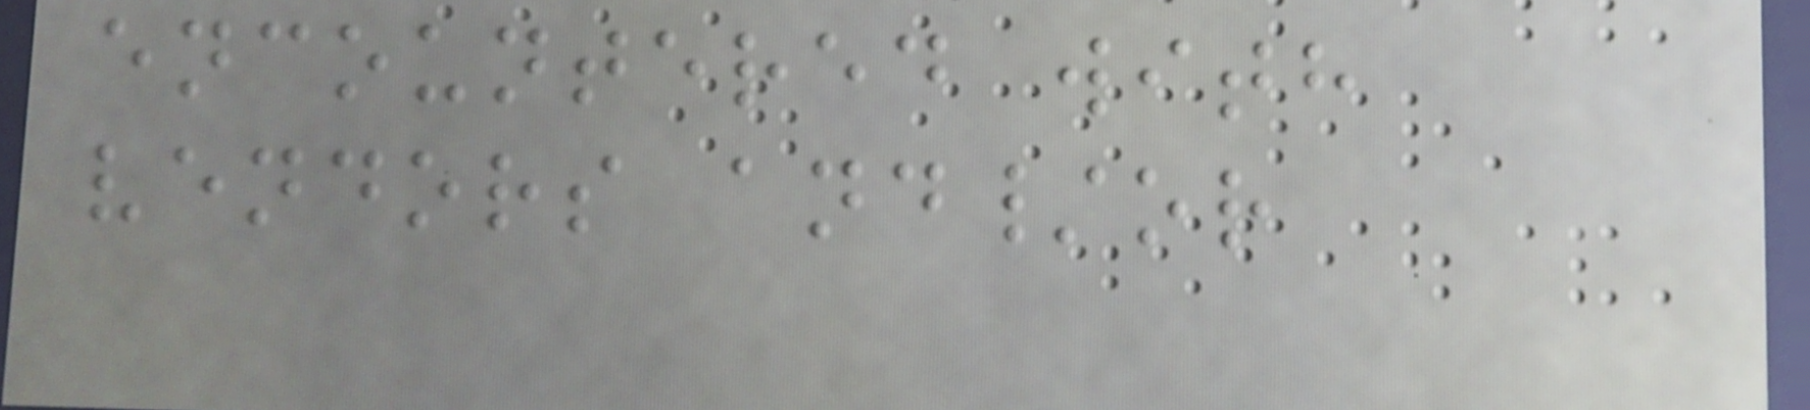encountered with
vendors and/or
